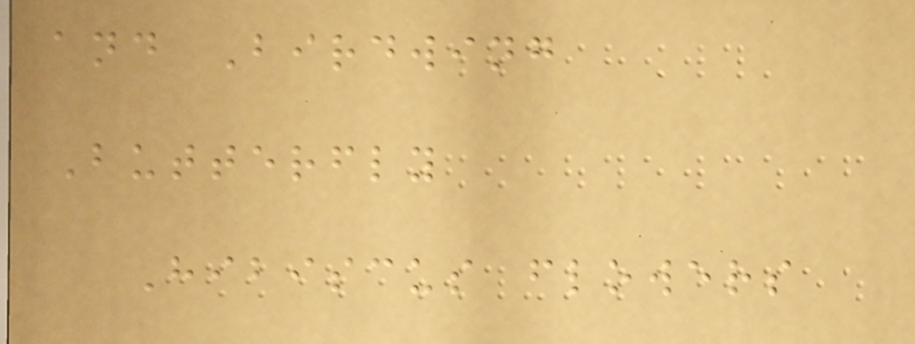and Birdwing
Butterfly
Hibiscus flowers
